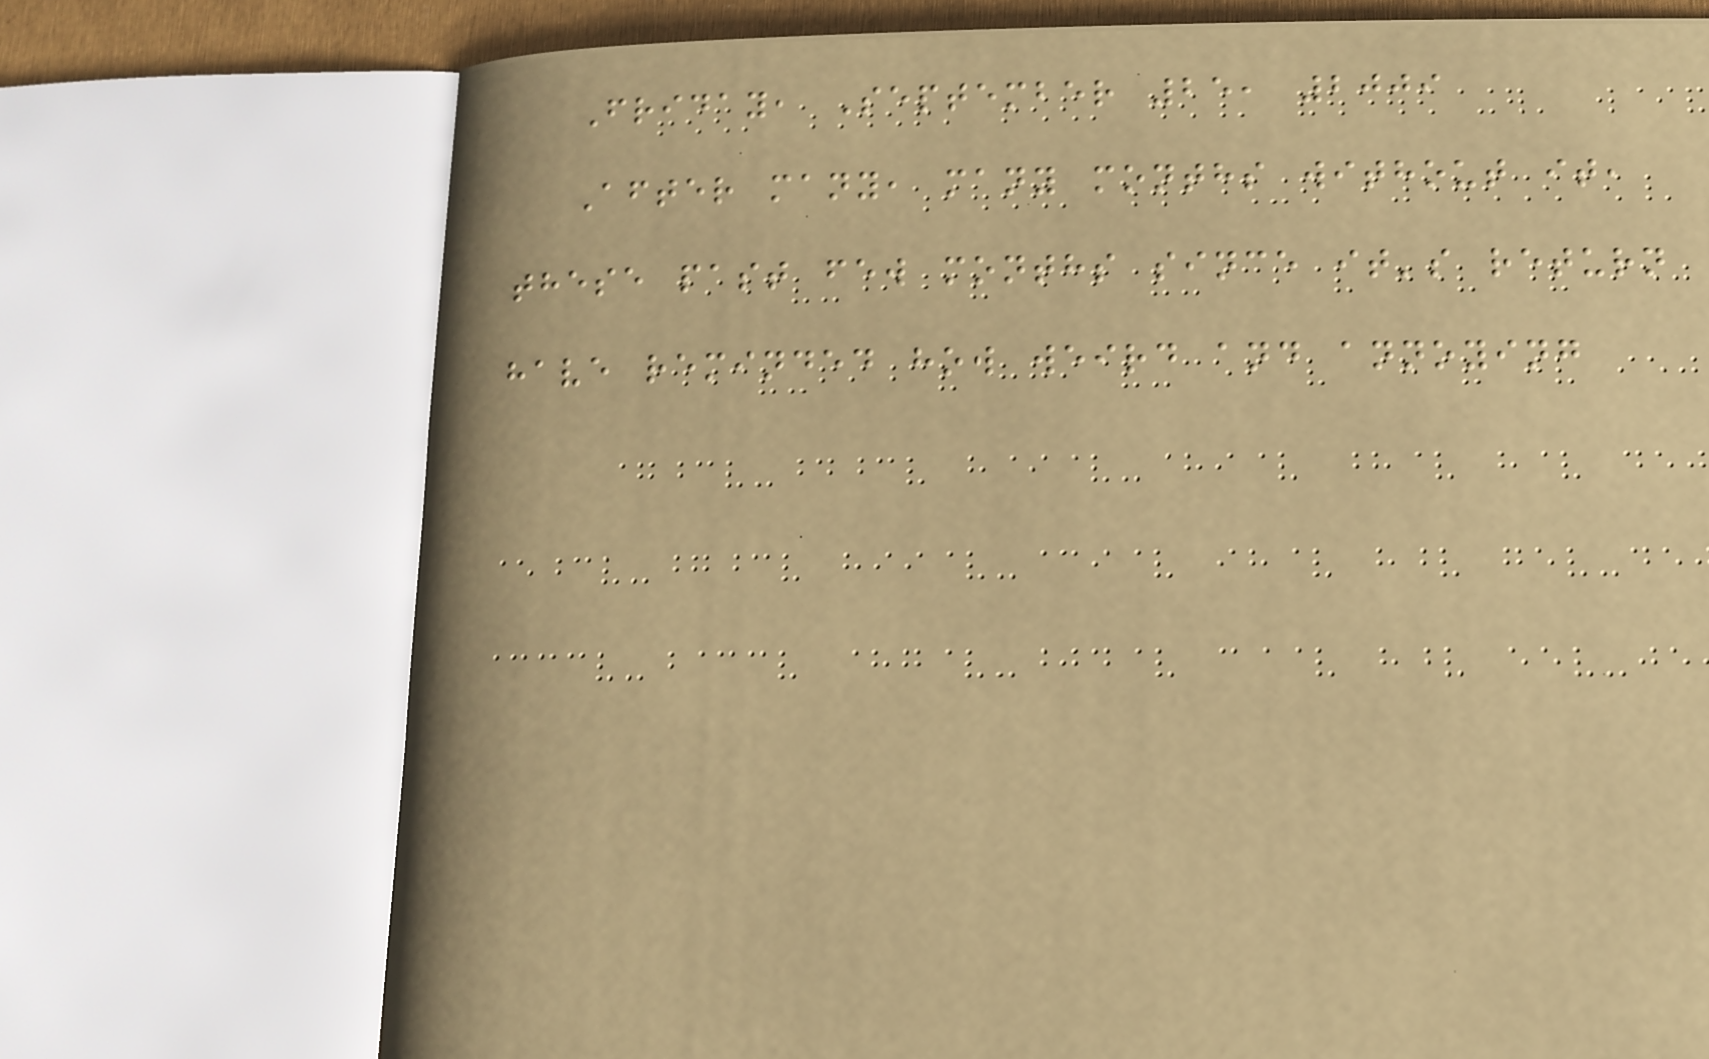Friday, September 25, 2009
After many, many months without it,
these past few months since it's return
have reminded how weird and annoying
